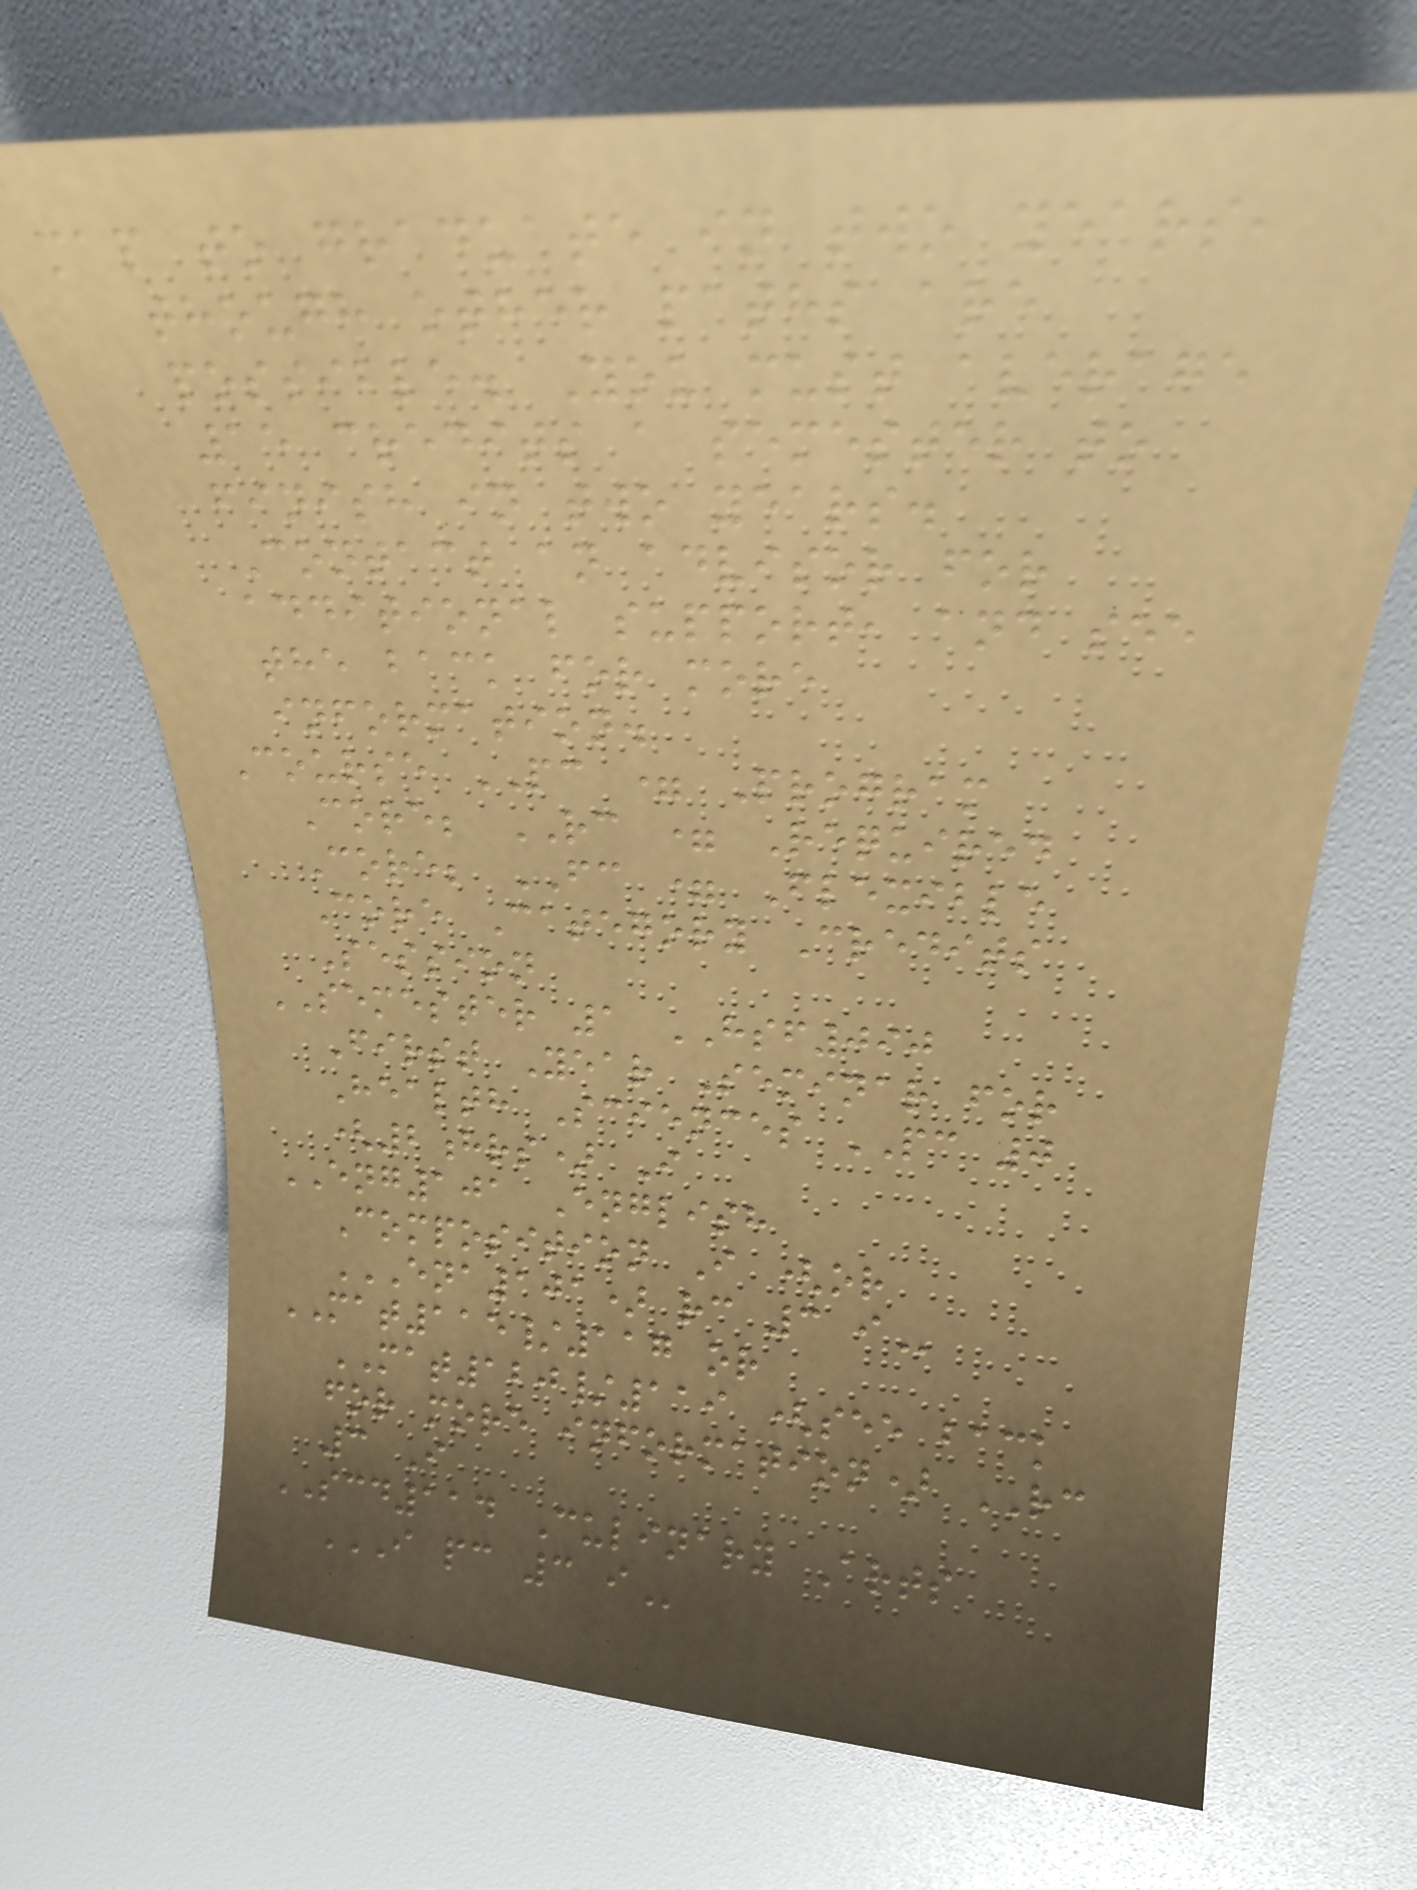map to graduate in two years,
though other paths are
possible. You must average
15 credits a semester to
finish in two years.
Contact an advisor for
additional support, and see
the back for more
information.
Course PC = Program
Core; RC = Required
Core; FC = Flexible
Core Category Credits
Session
SEMESTER 1 HSF090
First Year Seminar for
Health Sciences PC 0
(2hrs) I
ENG101 English
Composition I (or
ENA101) RC 3 I
MAT115/117 or
MAT120/119 (see back
for more information) RC
3 I
SCD114 Culinary Arts
I PC 3 I
